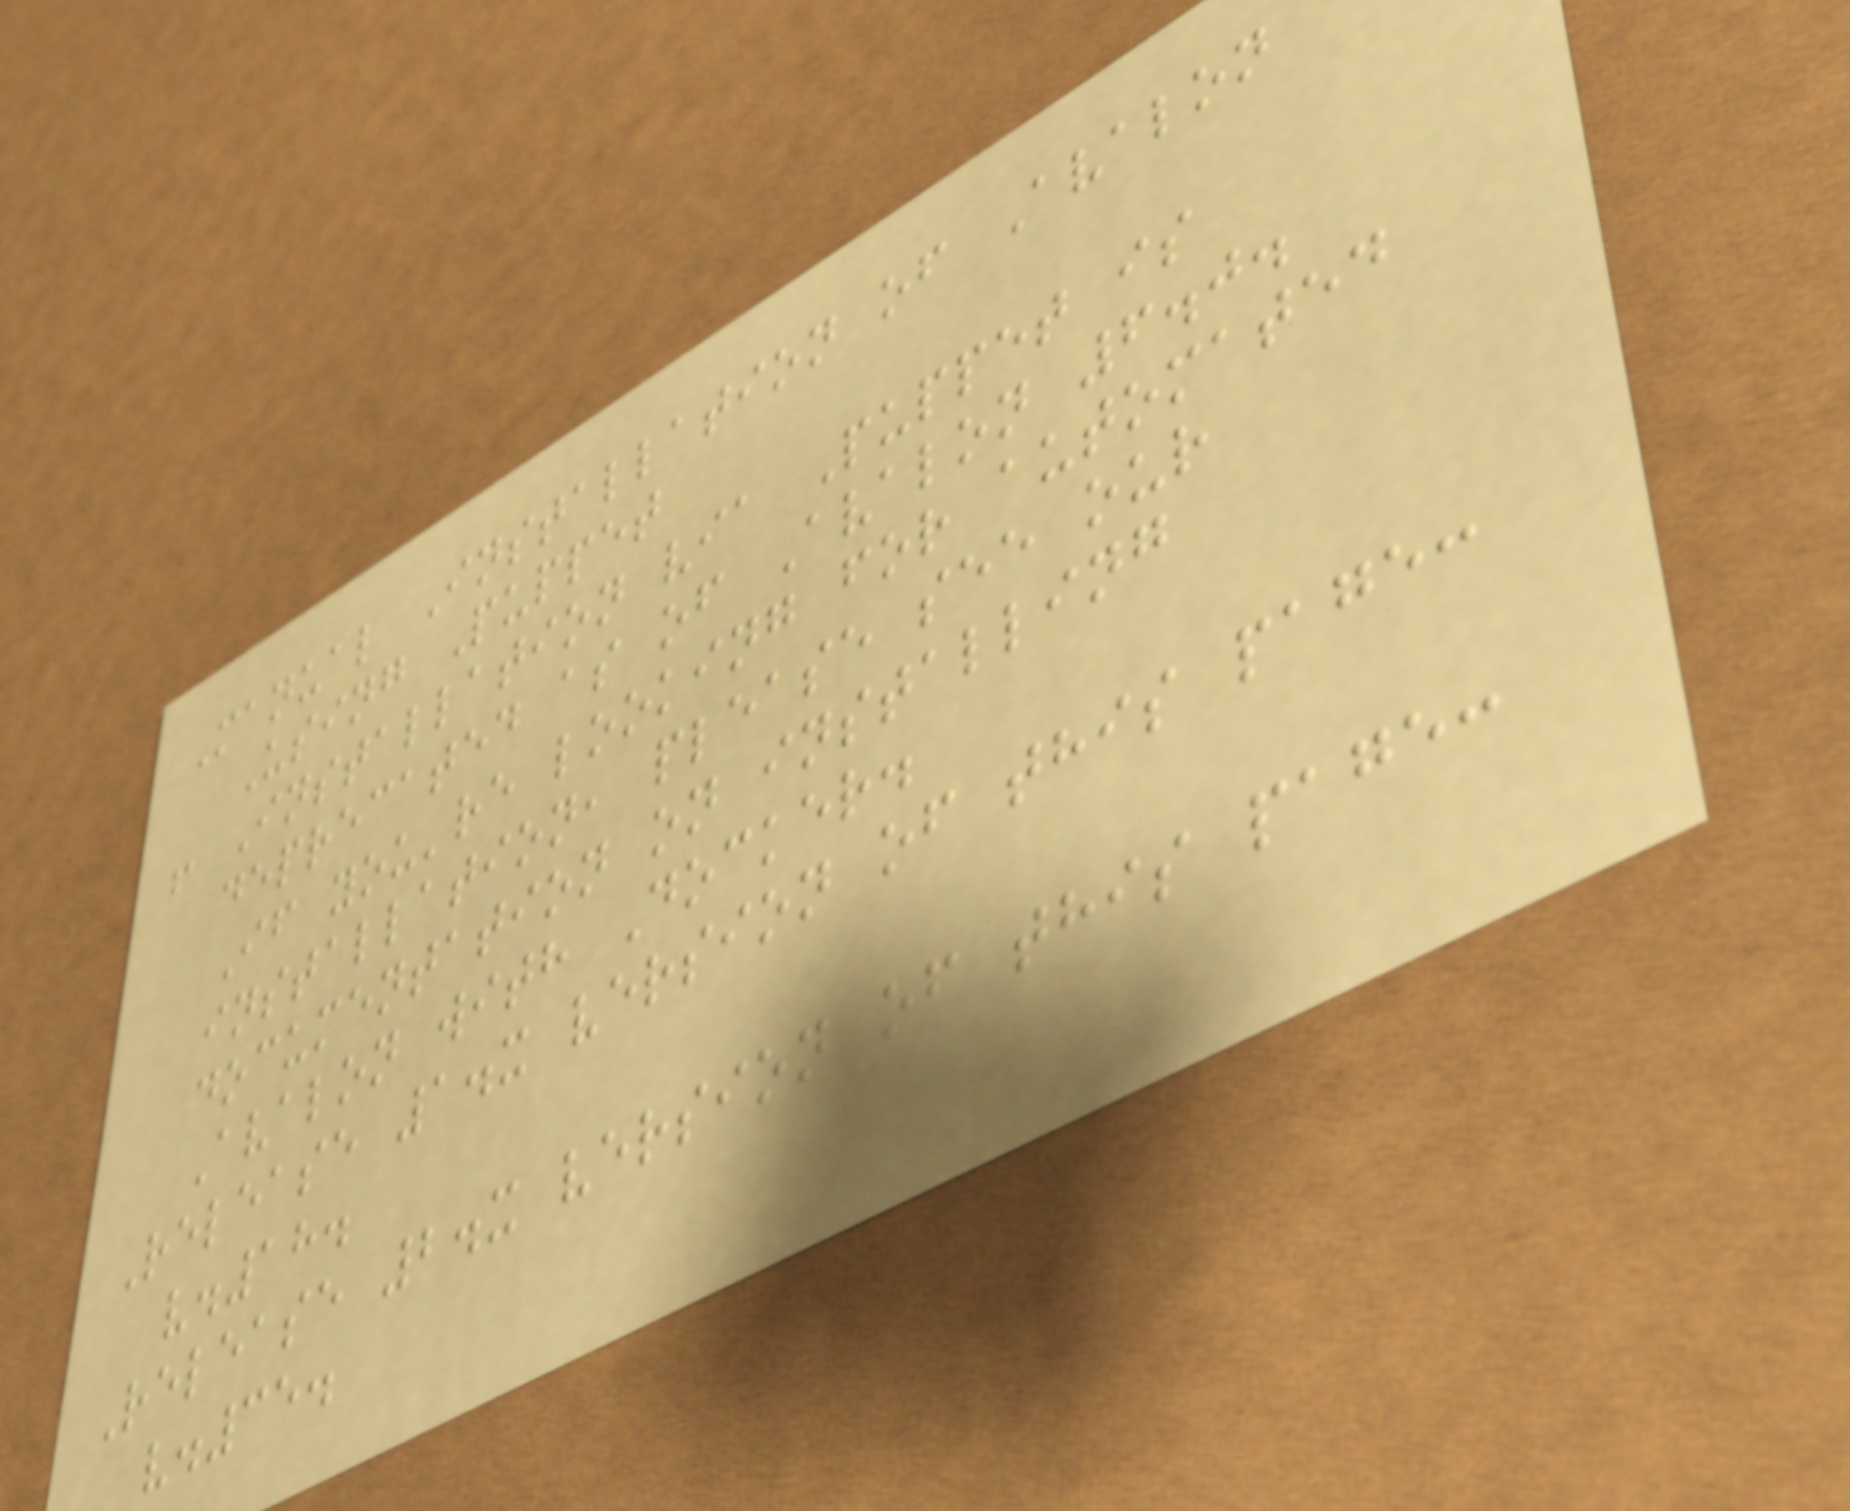Manual Installation of Avalon
Using Puppet
! Installation via Puppet is
deprecated as of Avalon 6.0.
If you're looking for automated
installation, please see our
documentation on installing
Avalon with Docker.
Release 1.x version of this page:
v.18.
Release 2.x version of this page:
v.35.
